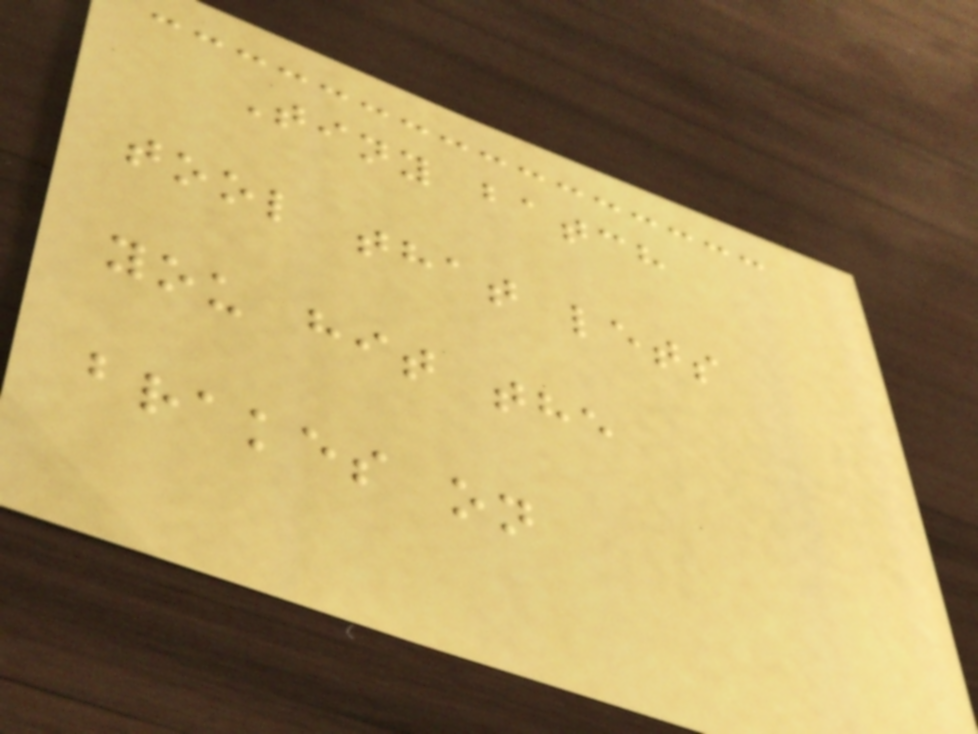Tiny batch
tool that lets
you hit the
brakes on
